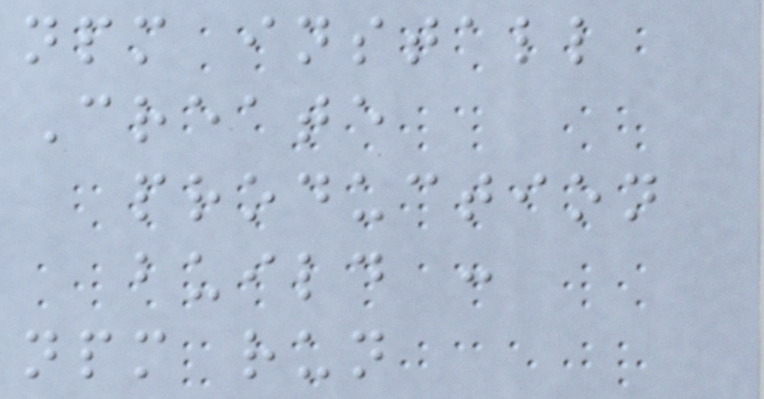npm install
Create
production
build :
npm run
